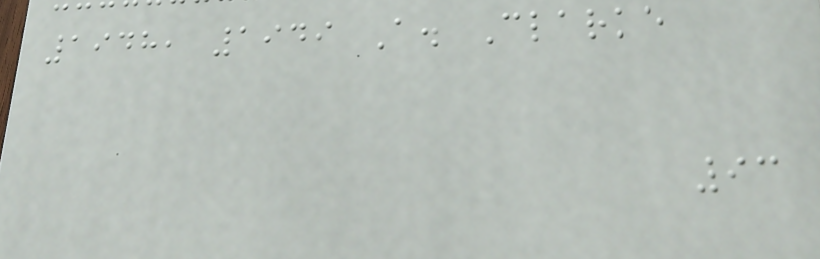1948, 1949 A. Clarke
93
